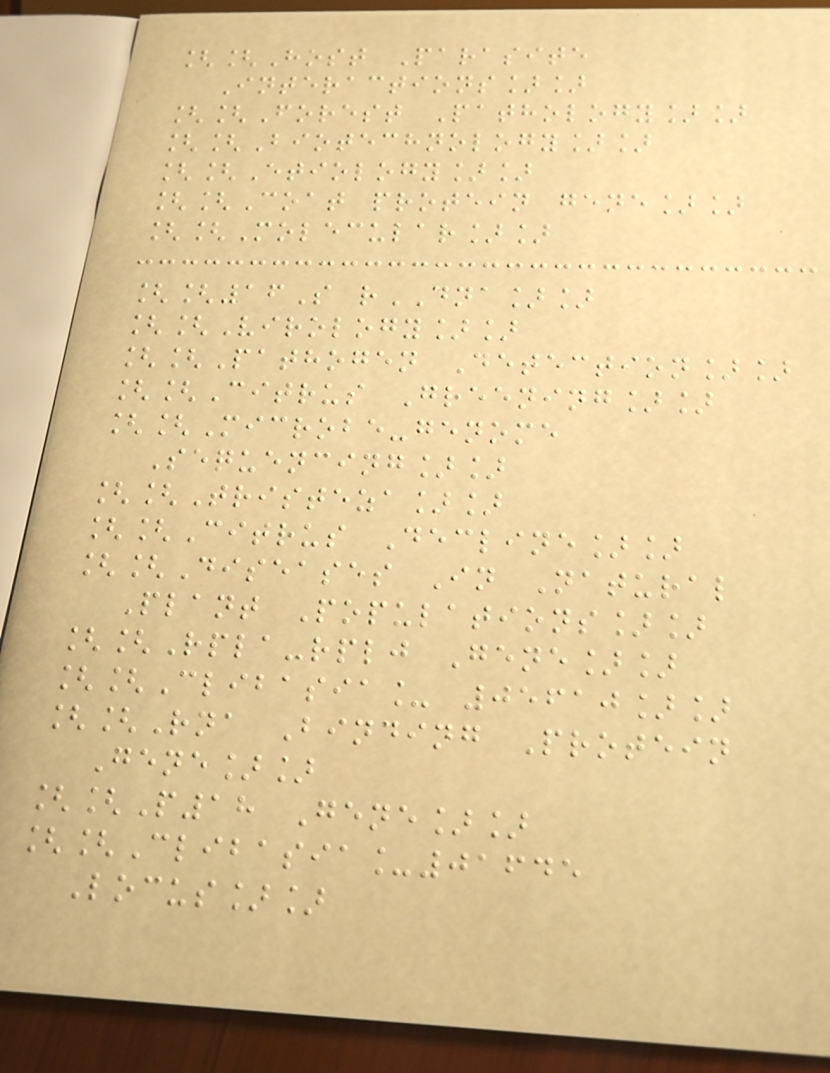[[Host Parasite
Interactions]]
[[Forest Pathology]]
[[Biotechnology]]
[[Etiology]]
[[Coat protein gene]]
[[Molecular]]
[[16S rDNA]]
[[Virology]]
[[Pathogen Detection]]
[[Citrus Greening]]
[[Microbe-genome
Sequencing]]
[[Tristeza]]
[[Citrus Decline]]
[[Diseases In Natural
Plant Populations]]
[[Rpla-rplj Gene]]
[[Clibasia_ 05610]]
[[Rna Binding Protein
Gene]]
[[P18 Gene]]
[[Clibasia_01645
Locus]]
